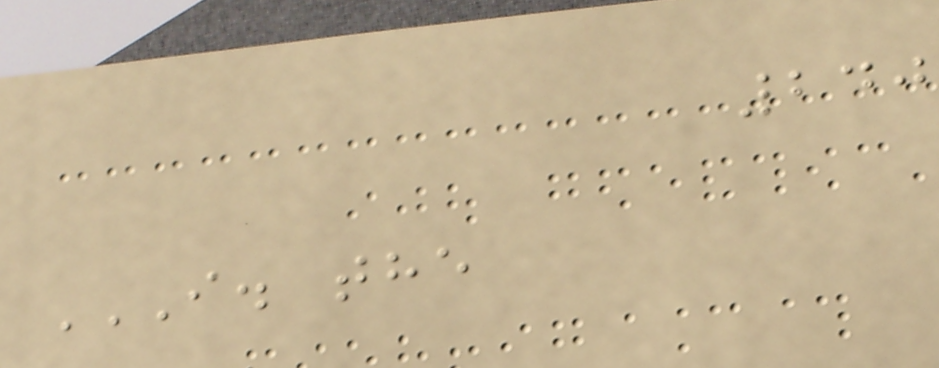240
I. THE
